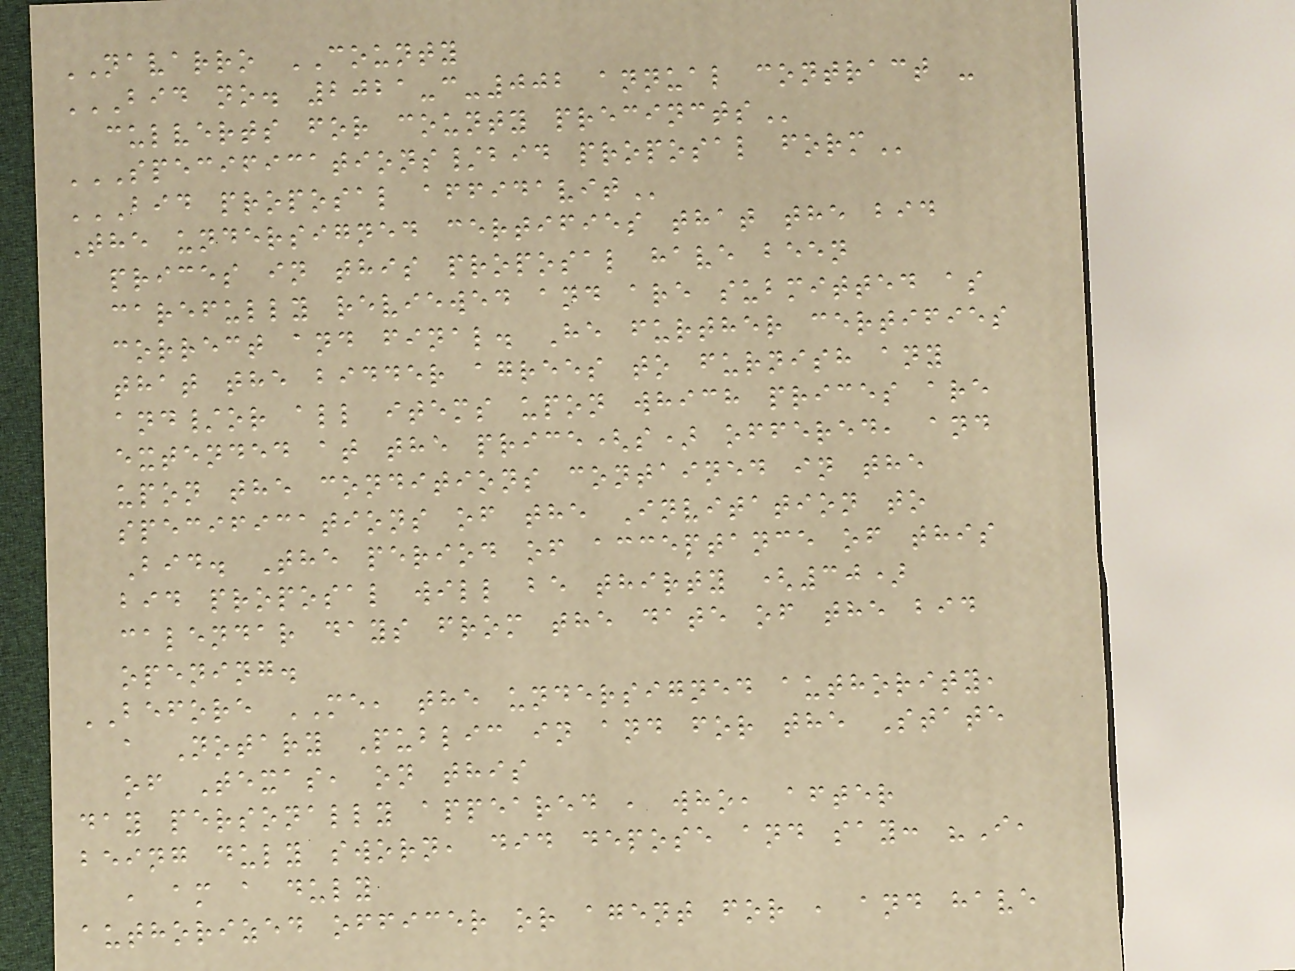NAVARRO COUNTY
BID NO. 2021-C-002 ANNUAL CONTRACT -
CULVERTS FOR COUNTY PRECINCTS
SPECIFICATIONS/BID PROPOSAL FORM
BID PROPOSAL AFFIDAVIT
The undersigned certifies that the bid
prices in this proposal have been
carefully reviewed and are submitted as
correct and final. He further certifies
that the bidder agrees to furnish any
and/or all items upon which prices are
extended at the price(s) offered, and
upon the conditions contained in the
specifications of the Invitation to
Bid. The period of acceptance of this
bid proposal will be thirty (30)
calendar days from the date of the bid
opening.
BEFORE ME, the undersigned authority,
a Notary Public in and for the State
of Texas, on this
day personally appeared , who, after
being duly sworn, did depose and say: "I,
, am a duly
authorized officer or agent for , and have
